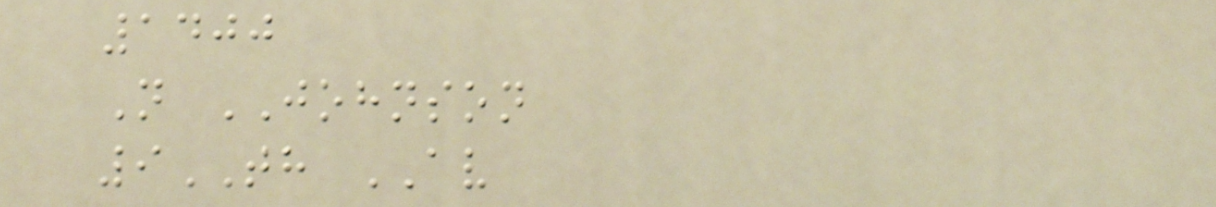1400
N JOHNSON
9TH AV
